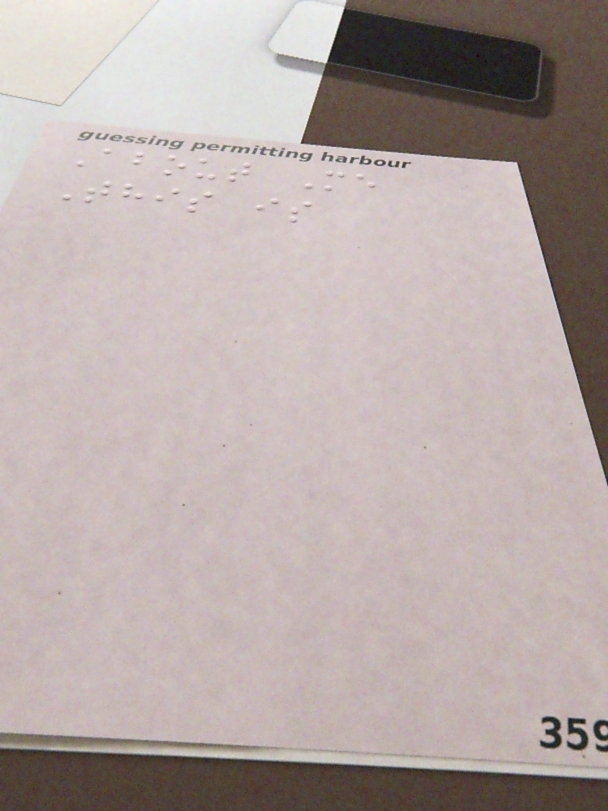About Me
This is
